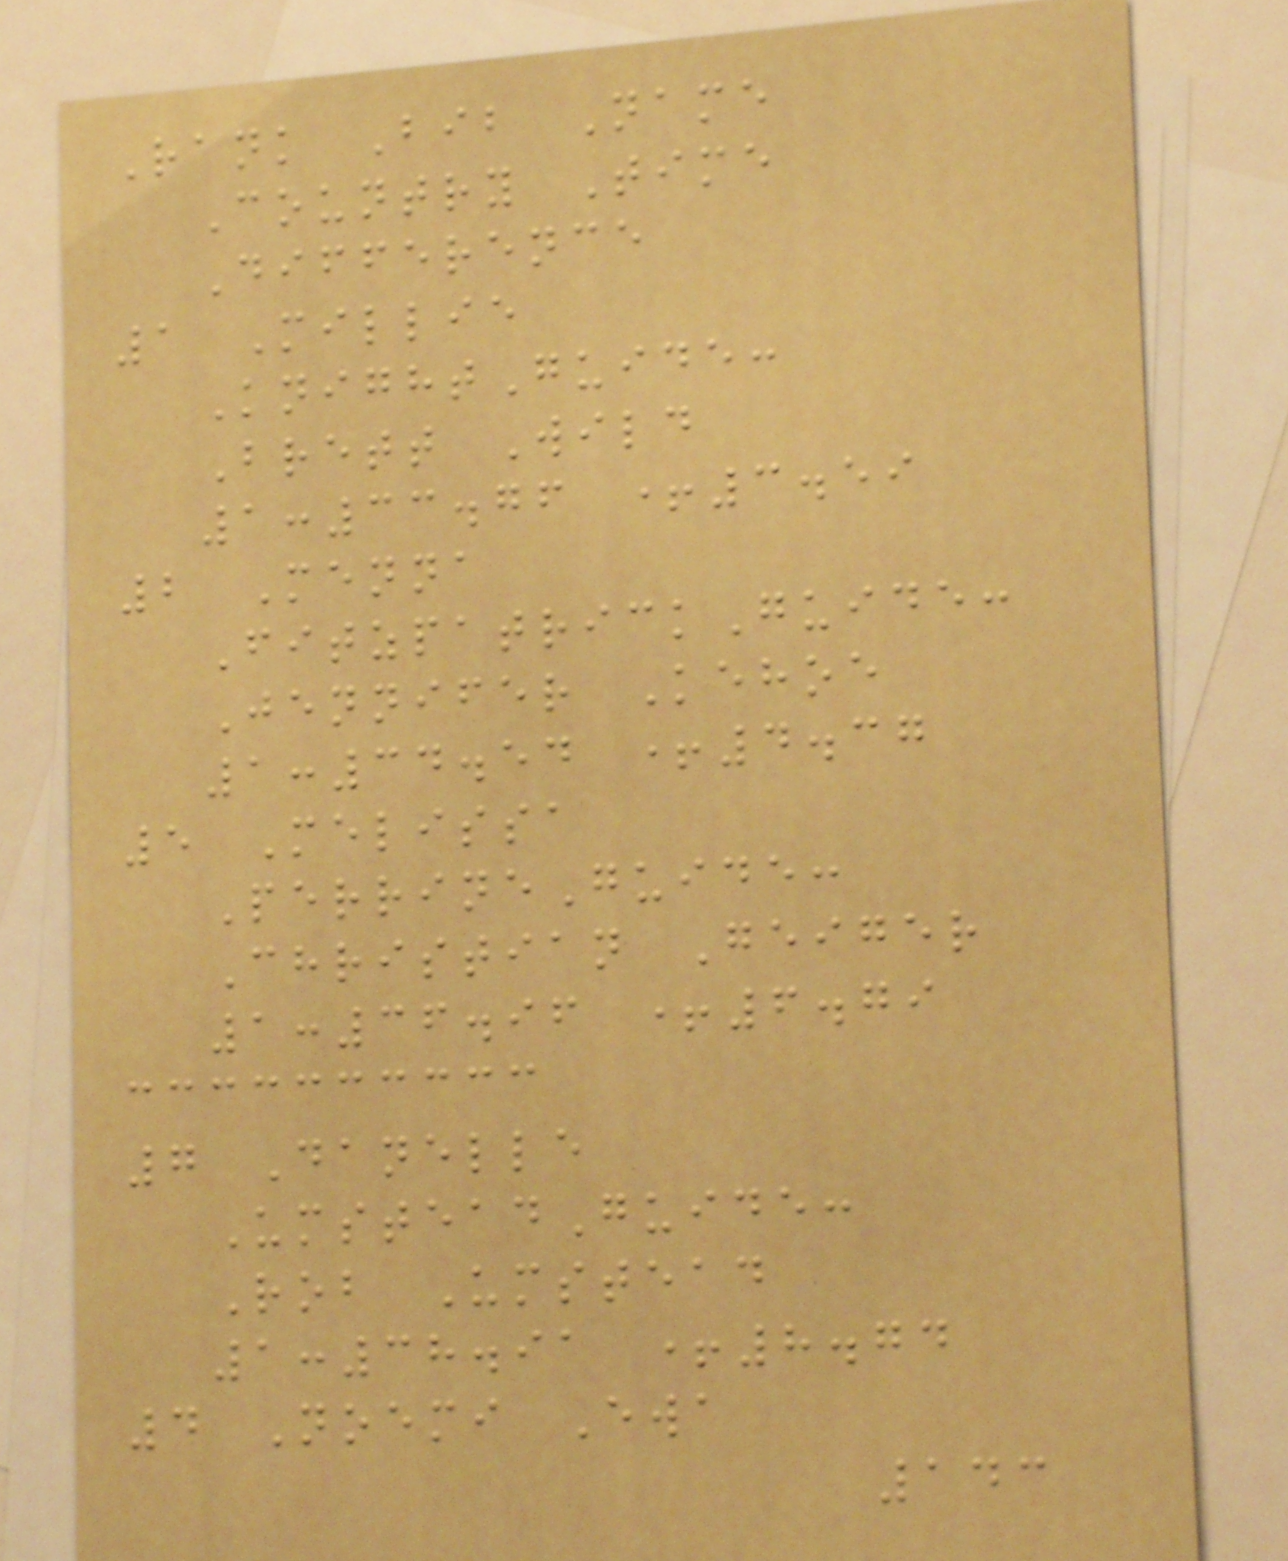Rank Bib Name
Country Time
Difference
1 Millie
KnightGuide:
Brett Wild
1:33.76 +3.59
2 Menna
FitzpatrickGuide:
Jennifer Kehoe
1:34.54 +4.37
5 Melissa
PerrineGuide:
Christian Geiger
1:36.96 +6.79
7 Danelle
UmsteadGuide:
Rob Umstead
1:38.91 +8.74
4 Noemi Ewa
143
